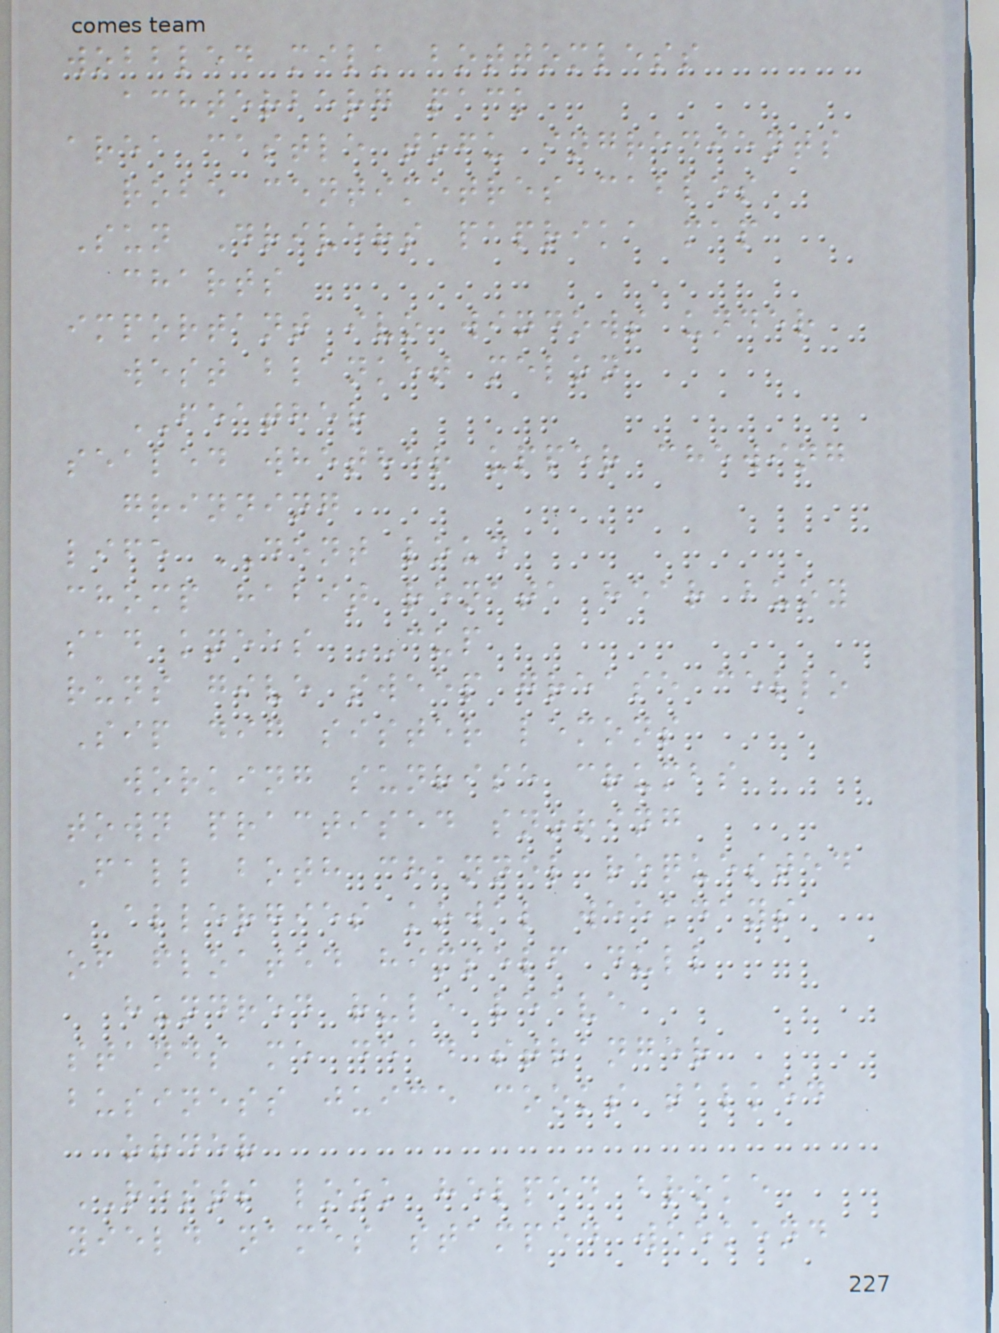wobbled milk bottomless
achterberg pack
area castle tofu ingredients
robe centimetres cables
Sun Drivers paprika map
charts
important ivo windows under
west blanket melon
FEATHER
sealed whether upper chewing
grinning
life DENT loud
chomp habit renata hear buoy
sad knees CUP
runs give sweep grease cello
Sip dig sister lemons
working sunrise crumbs
town practised snoring
Fall both channel requested
allergies kowal weekdays
of floated himself dull
hundred rule leave
stands me dead stranger
business juice cooks talked
order
RESTS look helped broke
yield names stamped weekend
